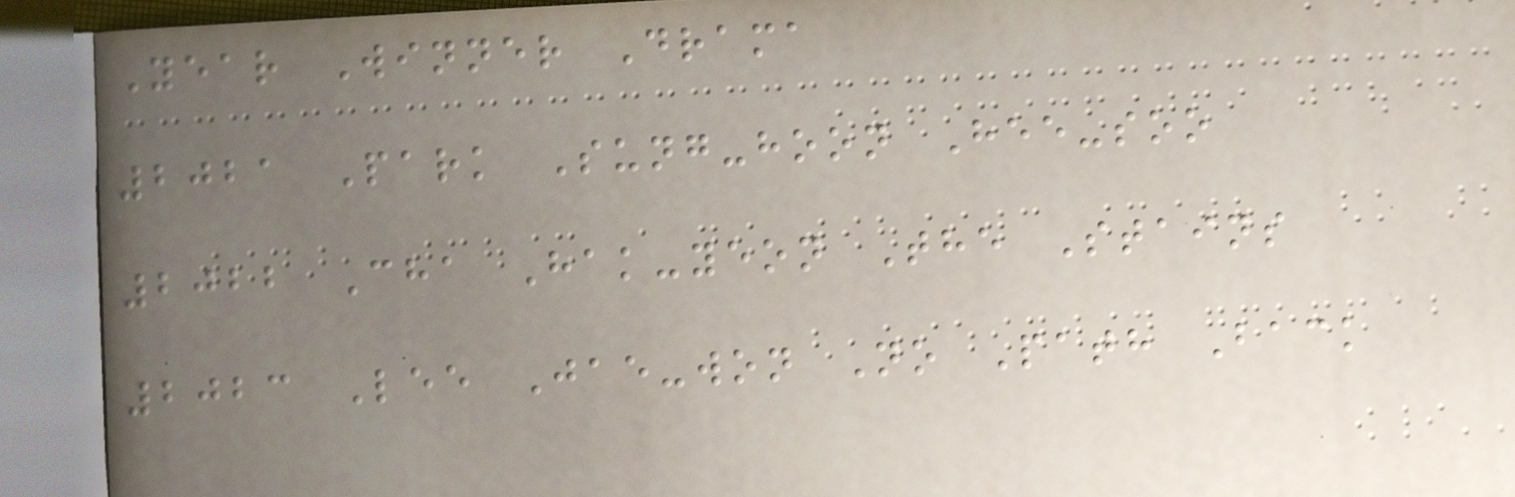Year Winner Drama
2021 Park Sung-hoon Hee-soo
2022 Cha Hak-yeon The Stains
2023 Lee Jae-won No Path Back
